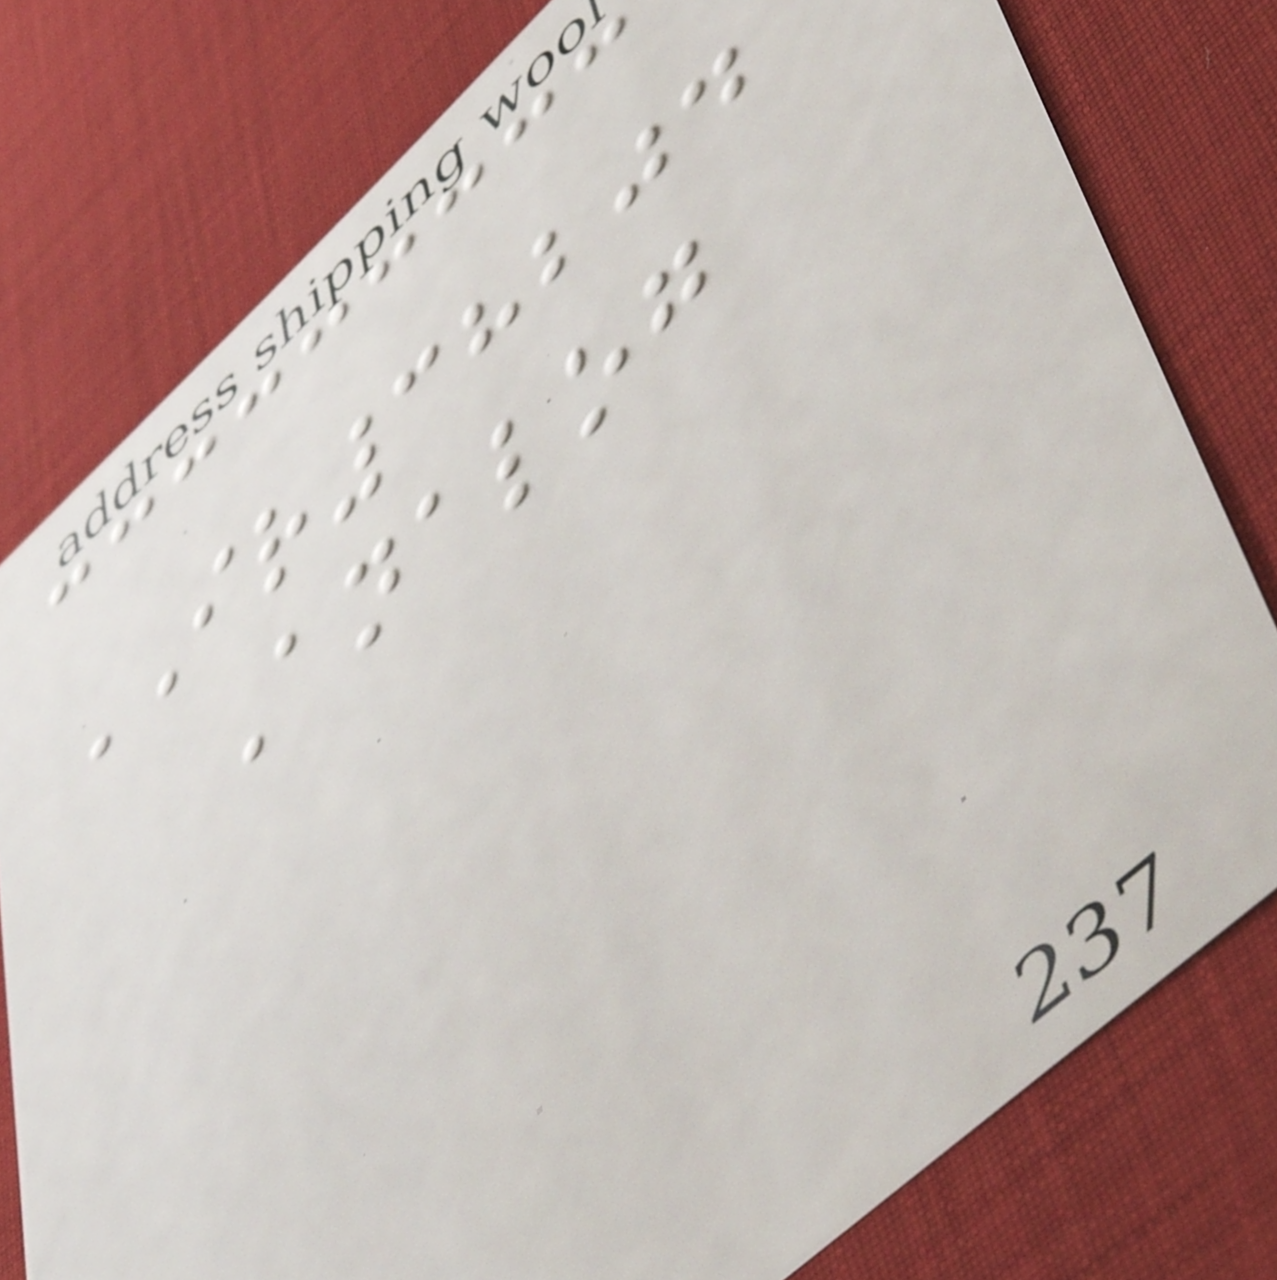IR38204
Analog
